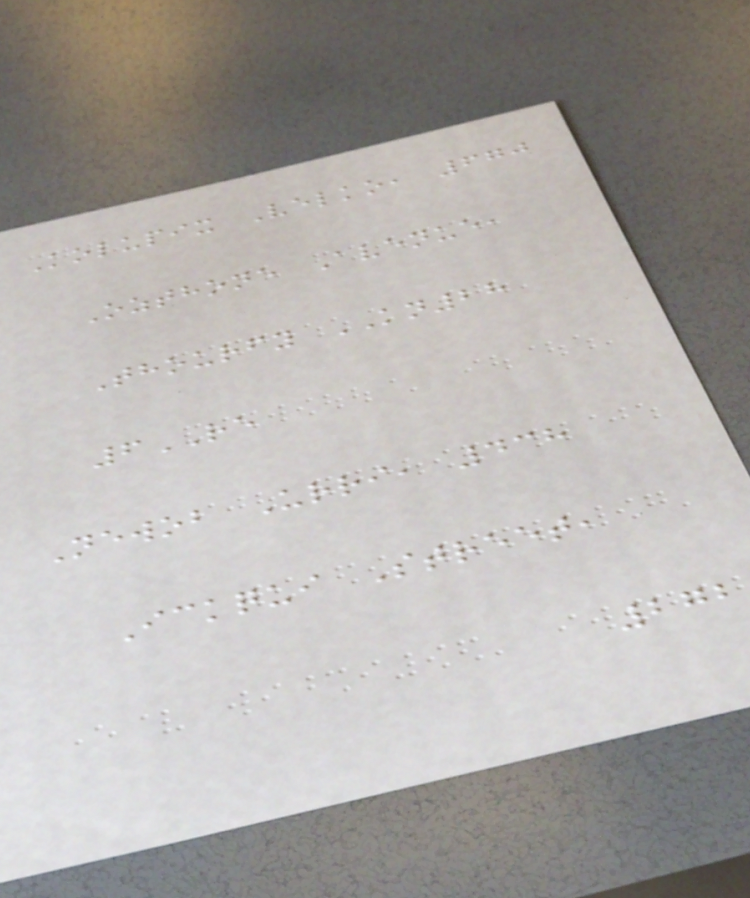Kolupix Velko, 670
Ozthone Avenue,
Thourfy KN28
6RE
Newob Urri, 438
Ickqui Street,
272
